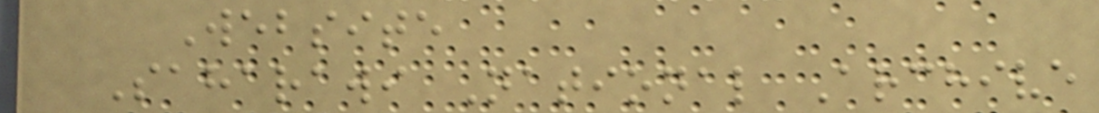Website
Saharawi National Archive
